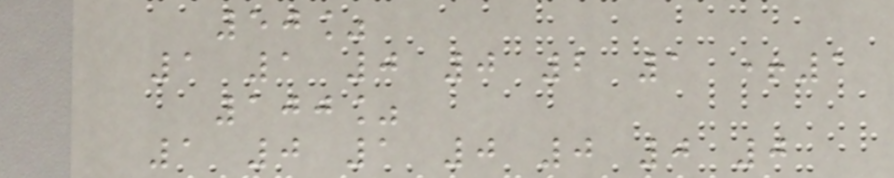50%
1 1 0 0 2 1 +1
100%
1 0 1 0 0 0 0
